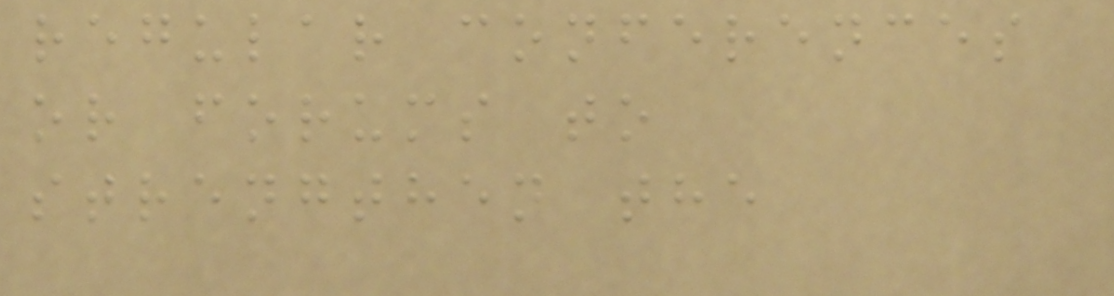regular conferences
or forums to
strengthen the
